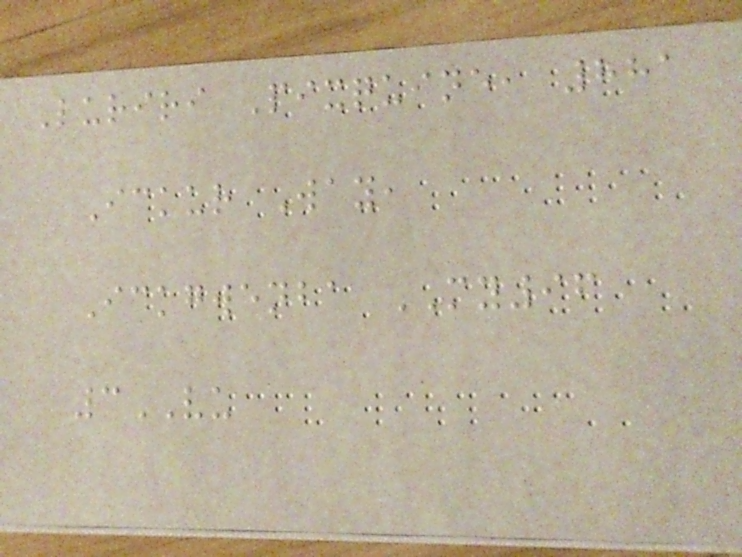Luriri Pixquine, 881
Ickur Way,
Ickgwenba MY96
3VU
